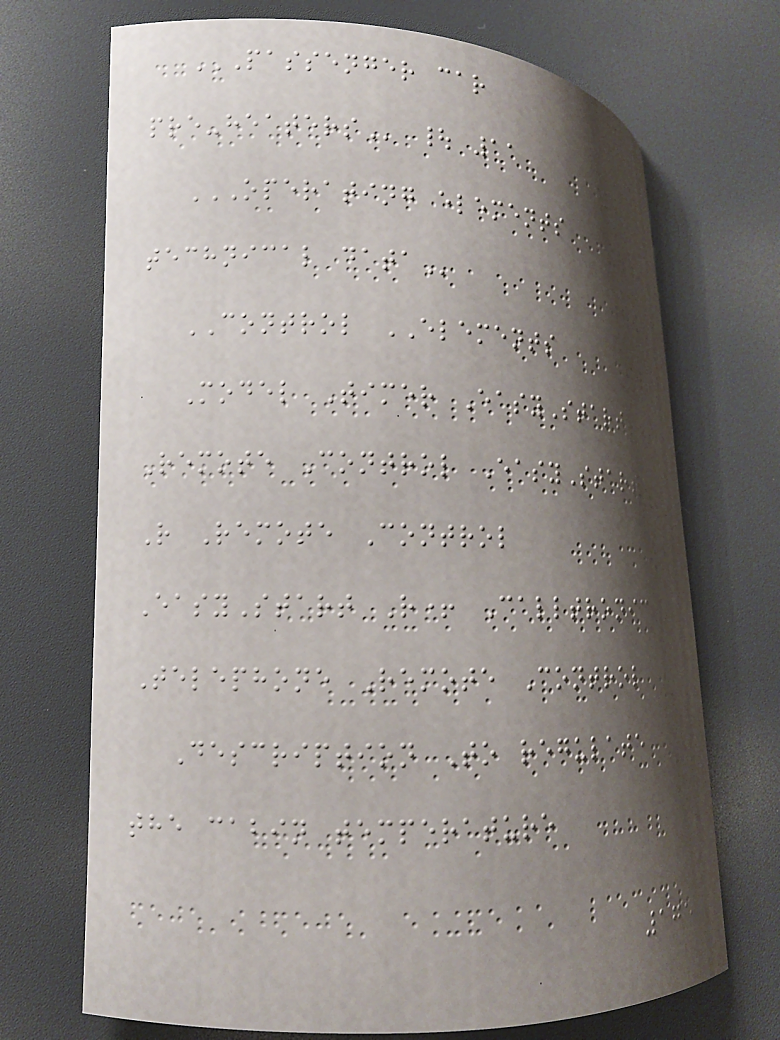PASSENGER CAR
PRE-HEATERS | 11
OPERATING ELEMENTS
TECHNICAL DATA
CONTROL ELEMENTS
Model Timer EasyStart T
Remote Control EasyStart
R Remote Control
EasyStart R+ Calltronic
Telephone Remote Control
Description To regulate
the cabin temperature
175
